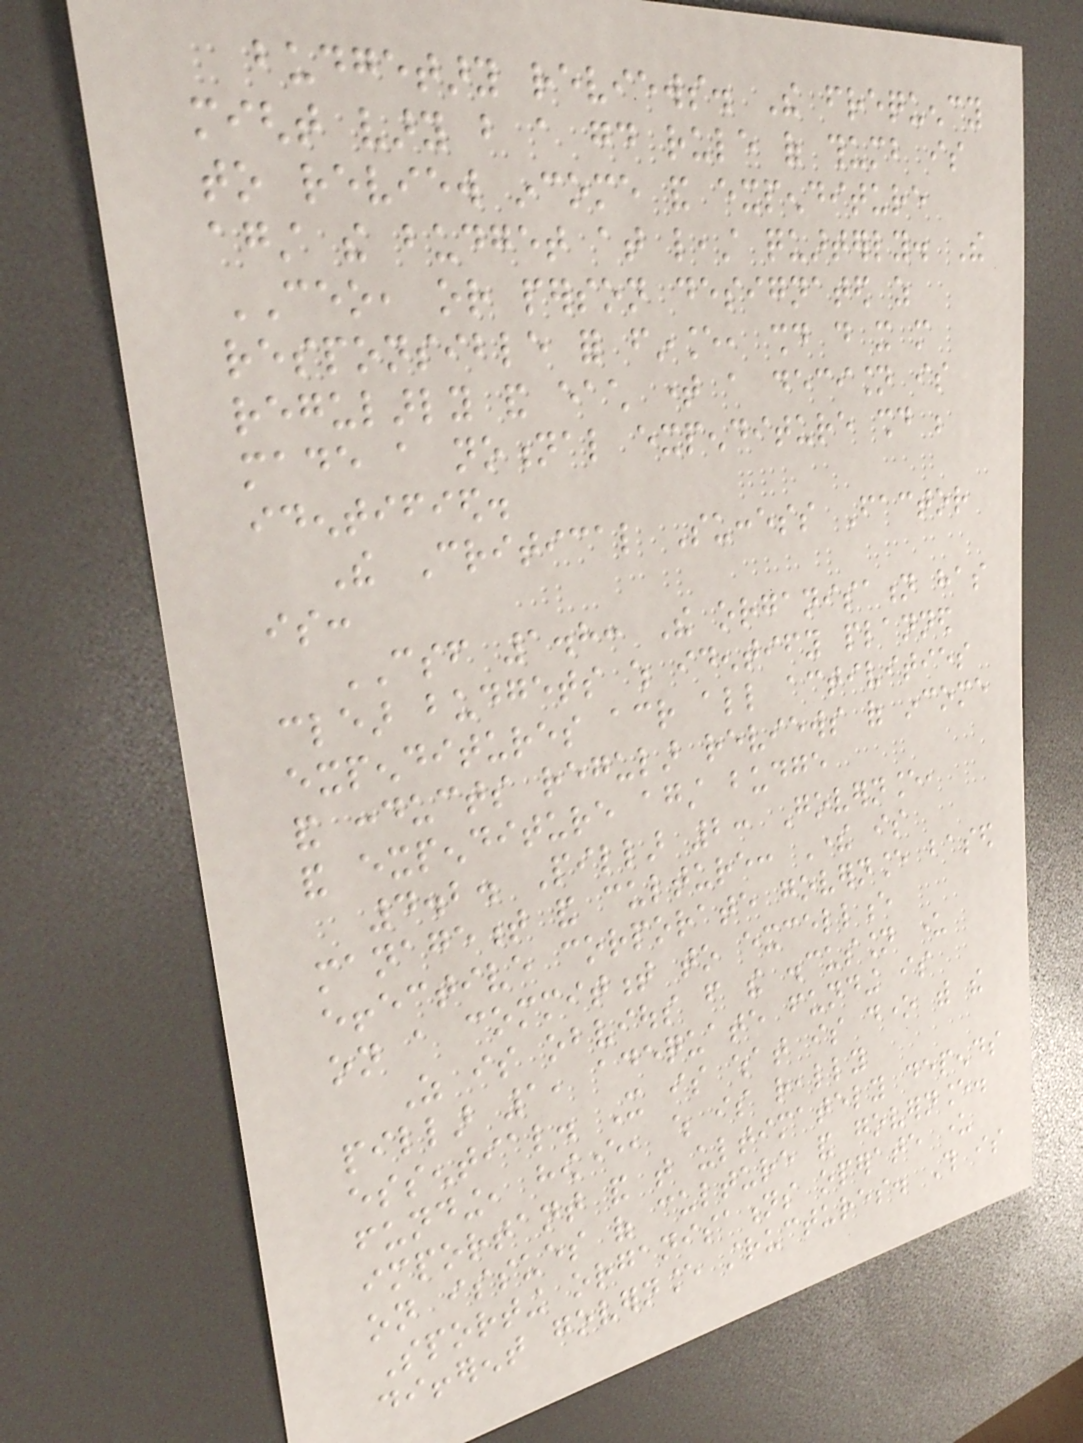budgetary reviews. The frequency
might vary but a good rule of thumb is
to review income and expenditure
against the budget at least quarterly. The
CEO, or person designated as
responsible for finance, should do it more
regularly and each time a decision is
made a notional expenditure should be
identified.
The Critical Success Factor
is:
CSF 1.8: The organisation has
clear budgets which identify planned
expenditures across all activities
and conducts regular reviews of income
and expenditure against budge
4.2. Pillar 2: Governance,
management and culture: There is
effective corporate governance based
on a commitment to excellence
As is obvious from the discussion under
pillar 1, adequate funding is
essential. It is what is done with the
funding, however, which is really
important and that ultimately depends
on issues of culture and governance.
Sporting organisations operate under
different governance structures. This is
